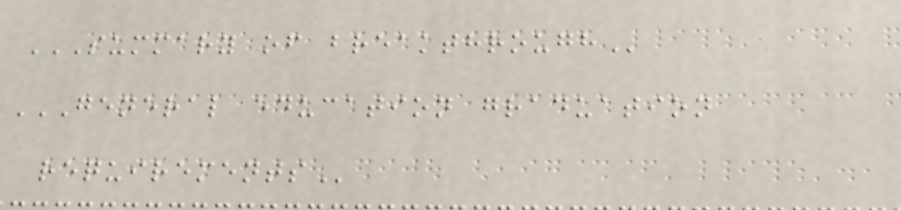SUMMARY OF BREAKTHROUGH
GENERAL EDUCATION GRADUATION
REQUIREMENTS
